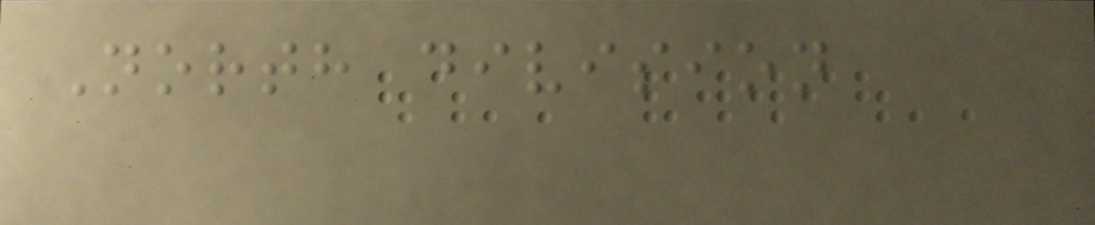North division
